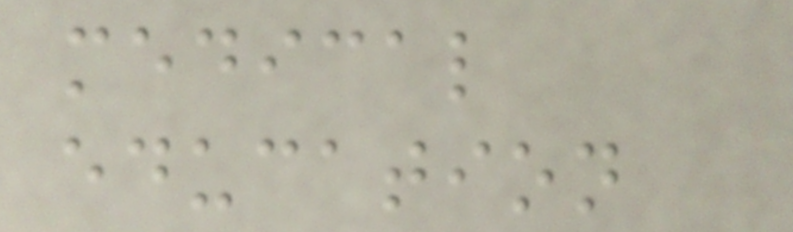medical
education
